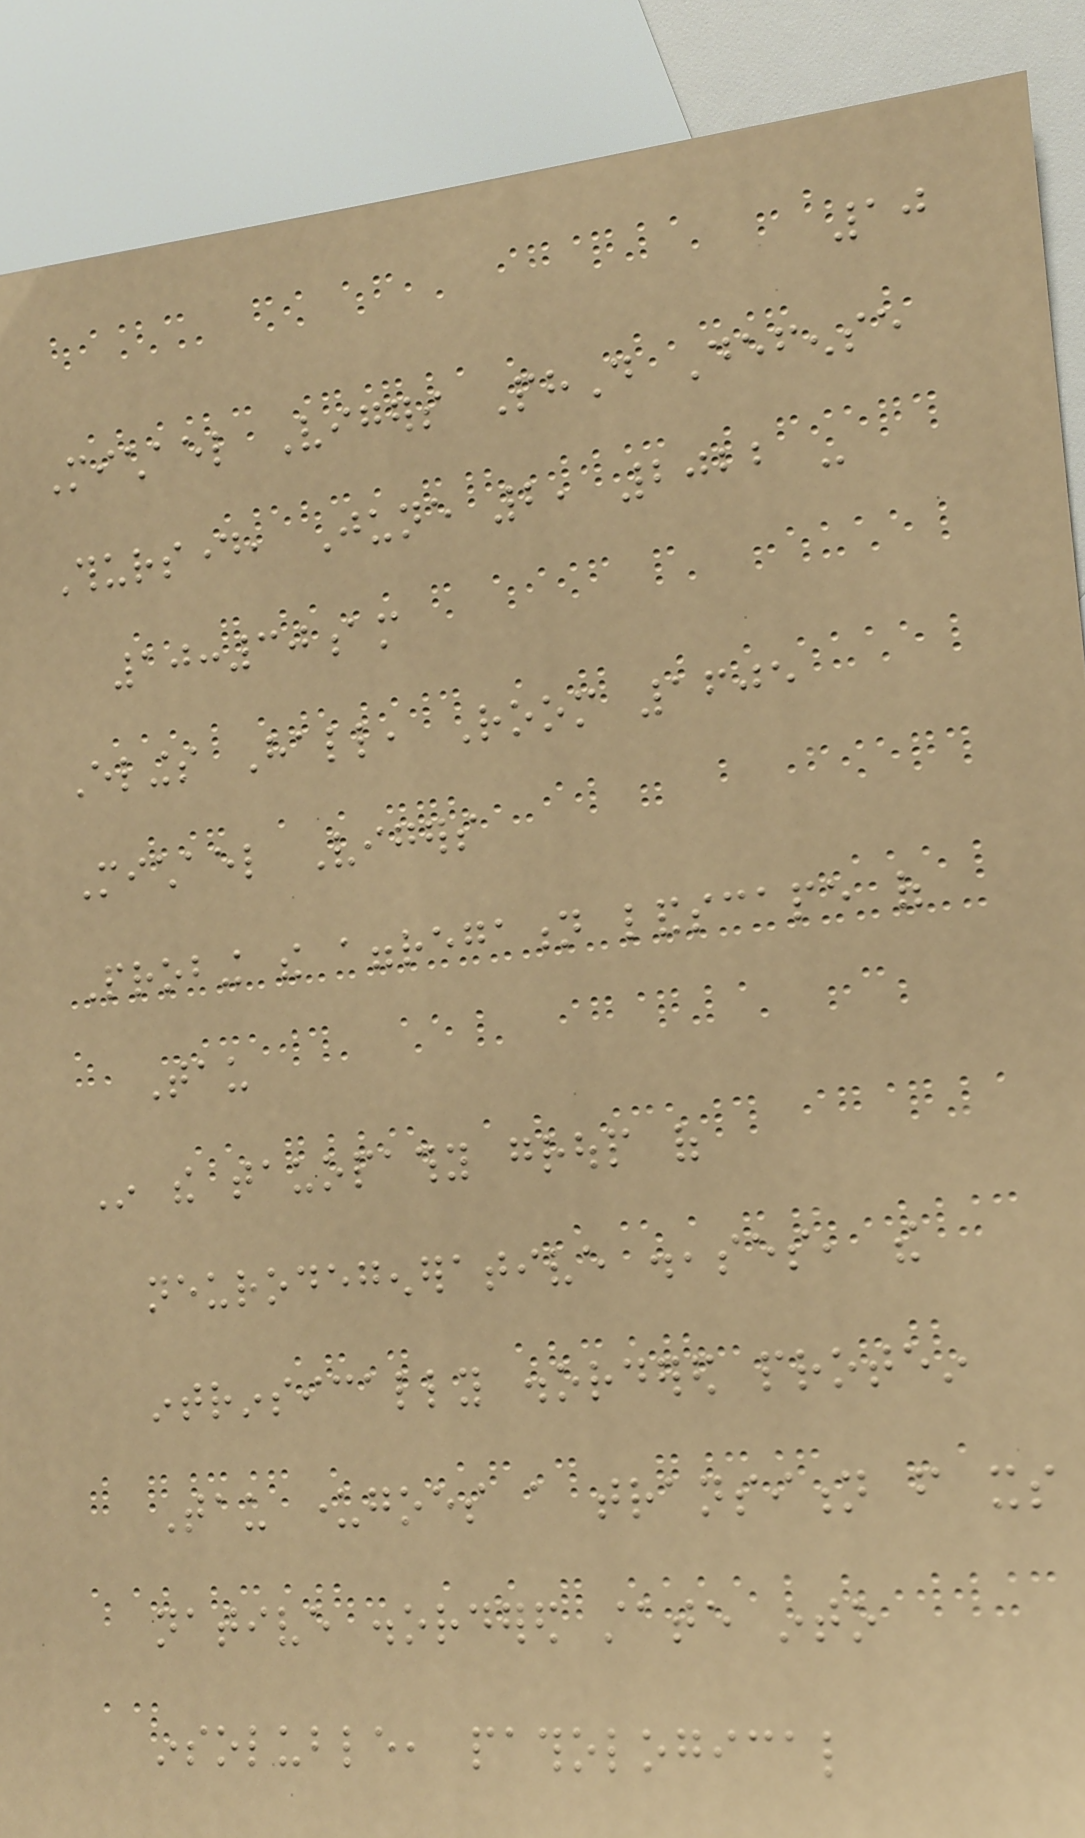10
Michael Vigers PhD Defense
Thursday, June 2, 2022 -
10:30am
Elings Hall, Room 1605
Michael Vigers
Probing the aggregation landscape of
Tau
In the tauopathy group of
neurodegenerative diseases, the
intrinsically disordered protein
Tau undergoes a transition from its
native disordered state into
insoluble, pathological
